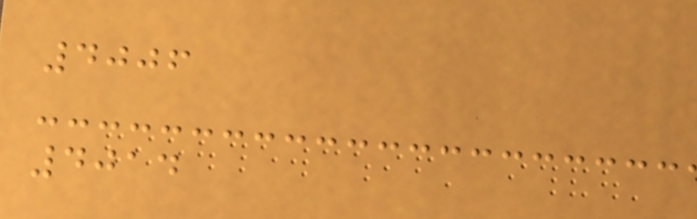4006
4014
